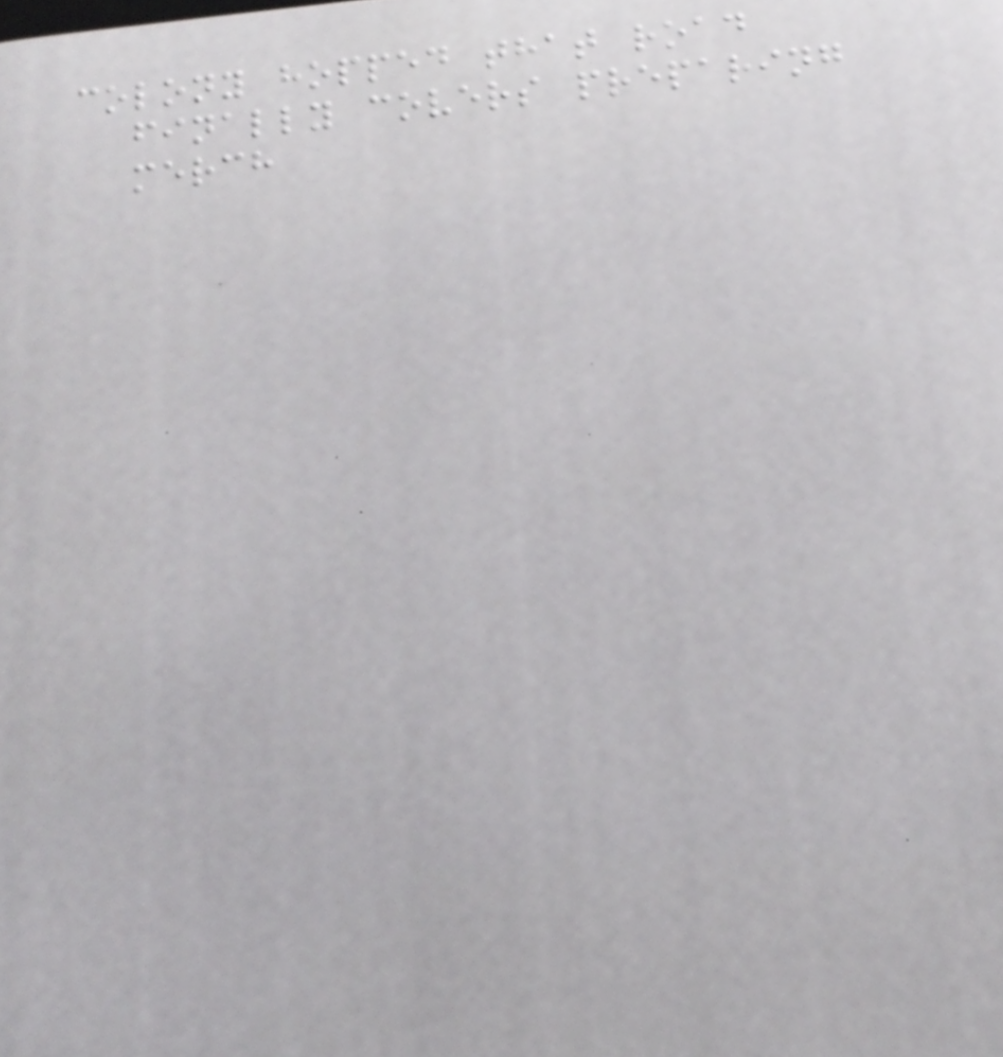colony hopped that road
finally covers preparing
merch
